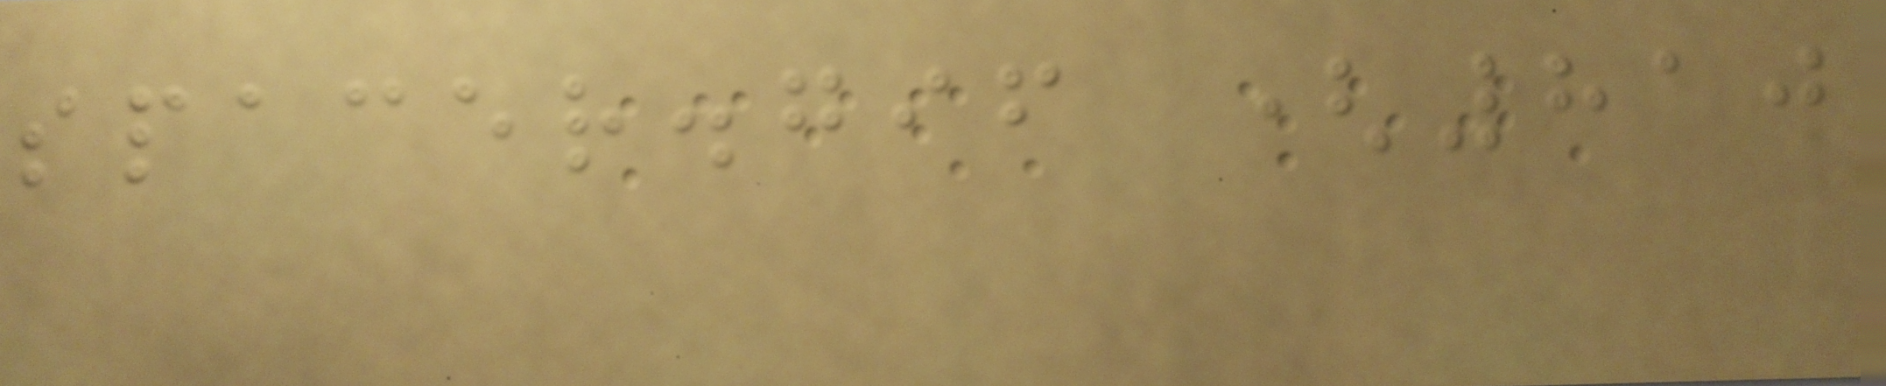spacer.gif (810
